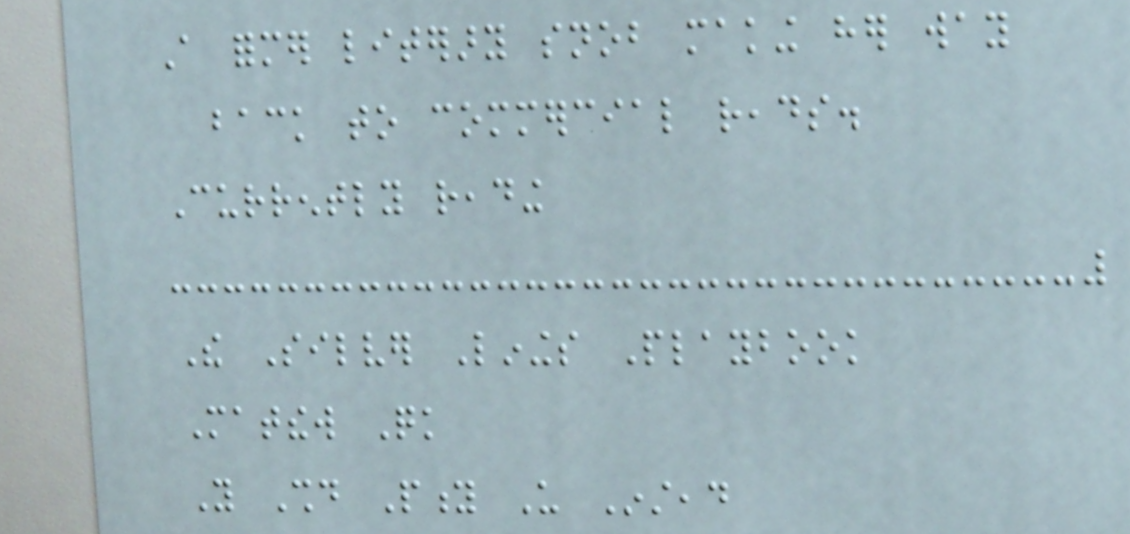A former literary snob making her way
back to commercial reads.
Currently reading
The Silver Linings Playbook
Matthew Quick
You Should Pity Us Instead
